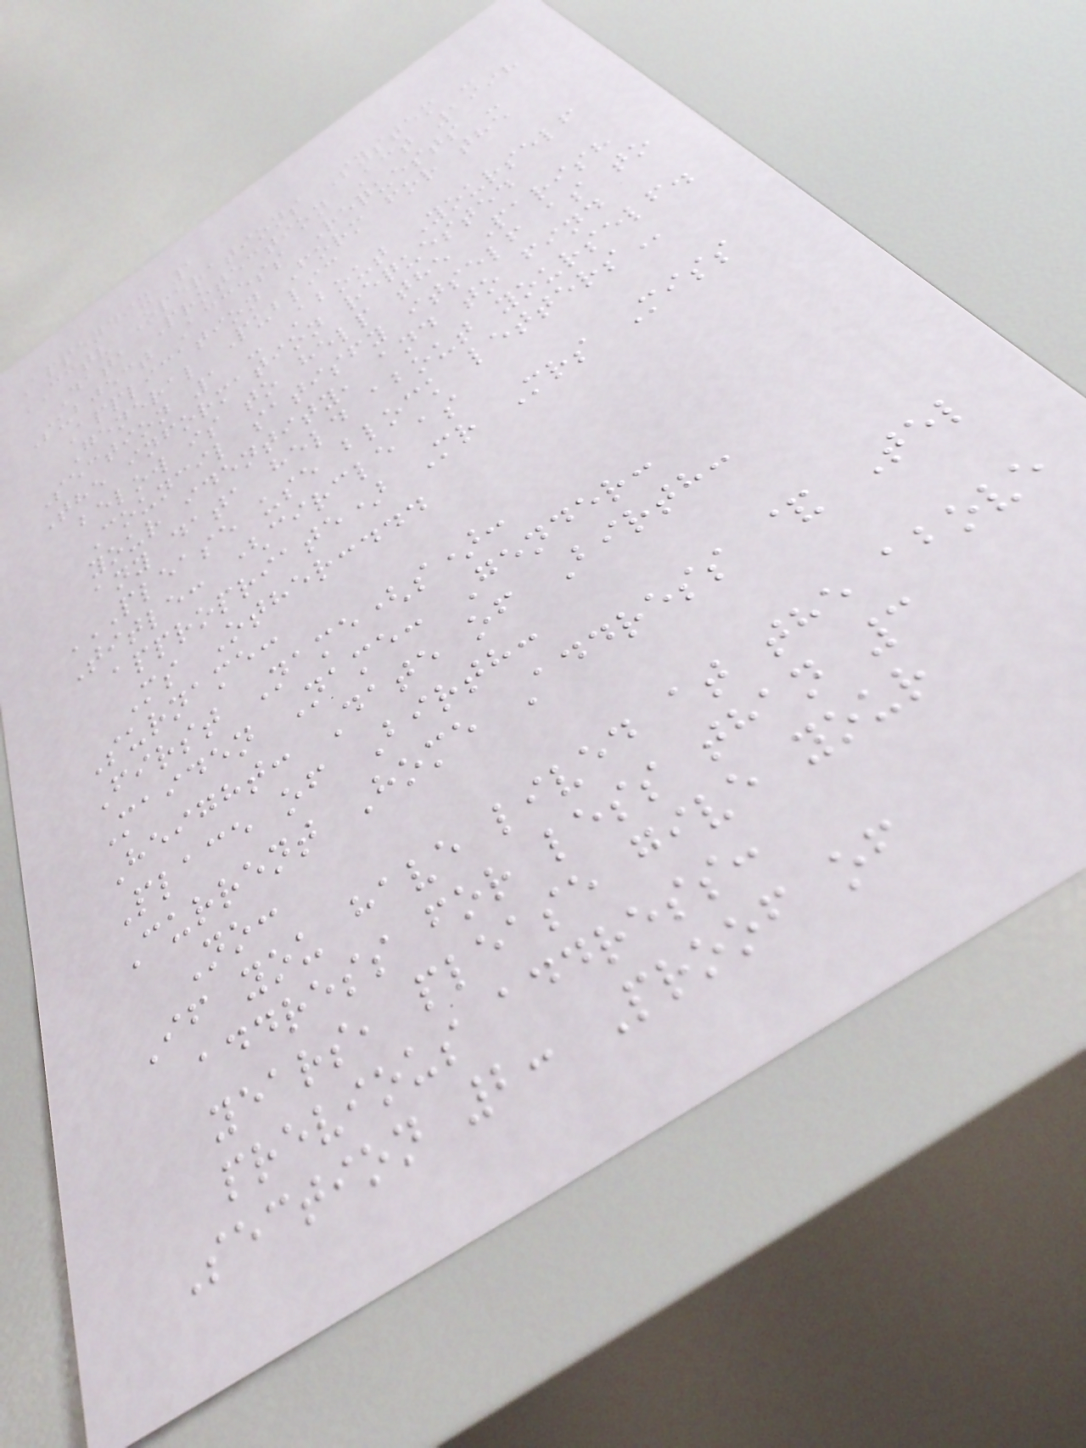Appendix 1
CCTV Operations System -
Data Protection Act 1998
Subject Access Requests -
Application Form for the
General Public
Section 1 - About Yourself
The information requested
below is to help the Parish
Council satisfy itself as to
your identity, and to find
any data held about yourself.
PLEASE USE BLOCK LETTERS
Title: (circle as
appropriate) Mr Mrs Miss
Ms Other:...
Surname:
First Name(s):
Maiden Name: Gender:
Height: Date of Birth:
Place of Birth:
Current Home Address & Tel
No:
If you have lived at the above
address for less than 3
years, please give your
previous address:
Section 2: Proof of
